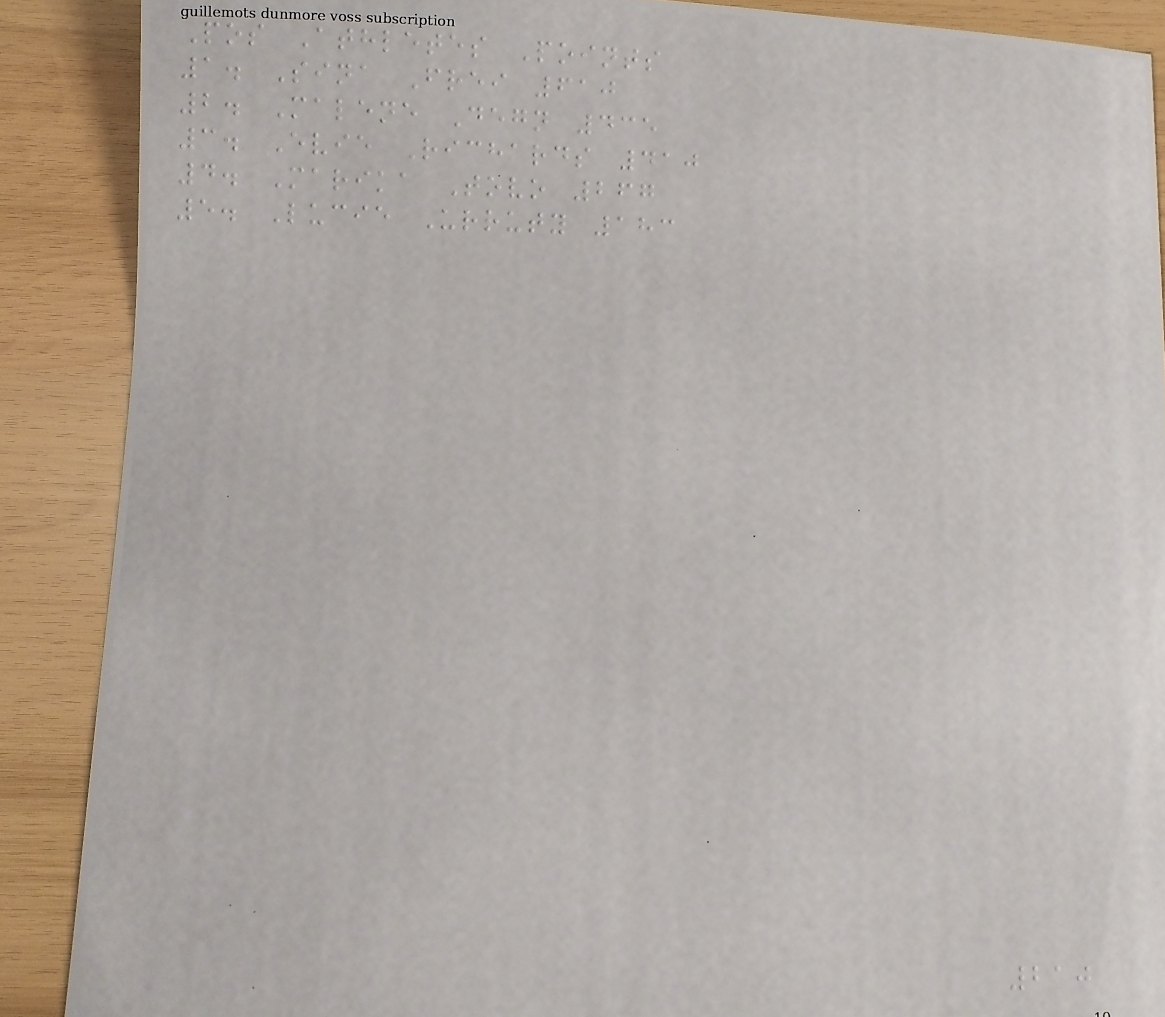Pos Athletes Points
1. Sina Frei 610
2. Malene Degn 435
3. Evie Richards 410
4. Marika Tovo 267
5. Lucie Urruty 183
210
